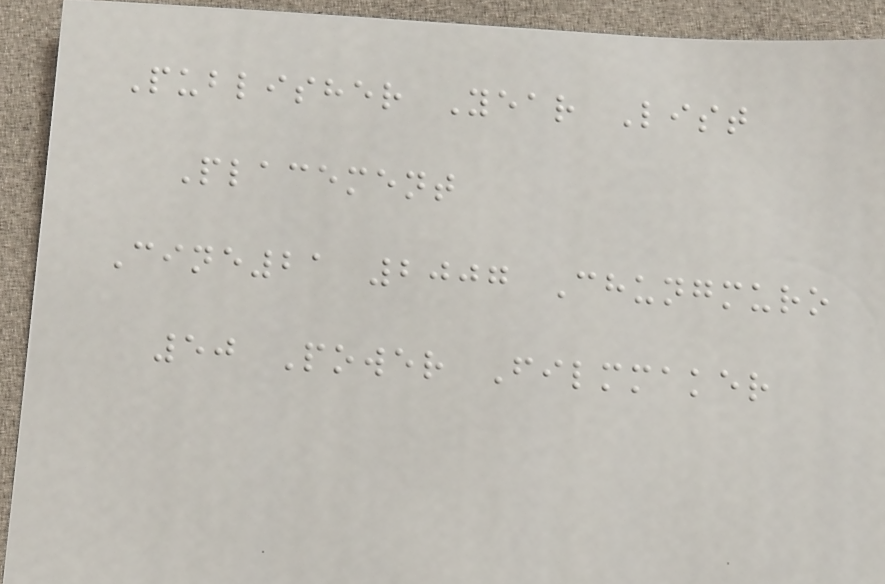Publisher Year List
Placement
Cine21 2007 Chungmuro
50 Power Filmmaker
